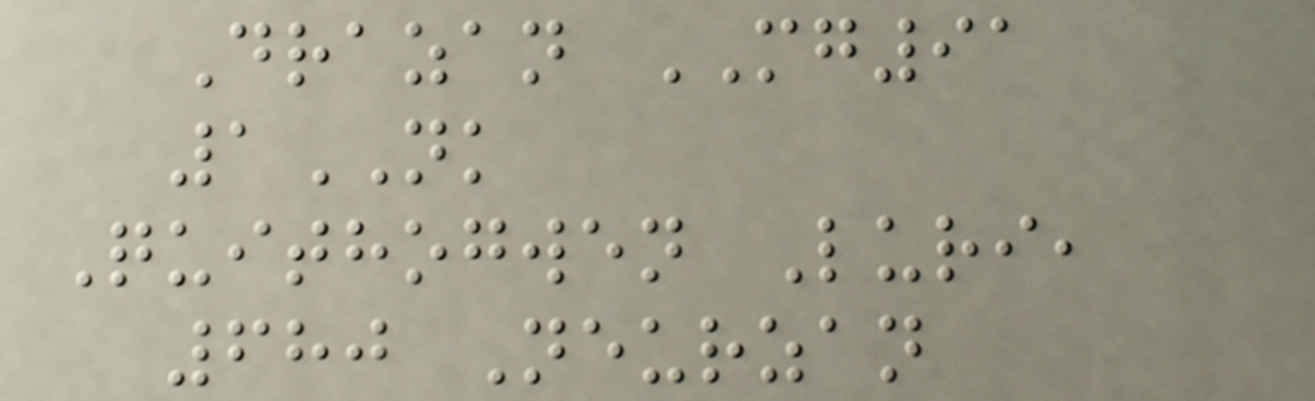Drazan MG91
1NK
Quithogwen Luri,
680 Neurzan
